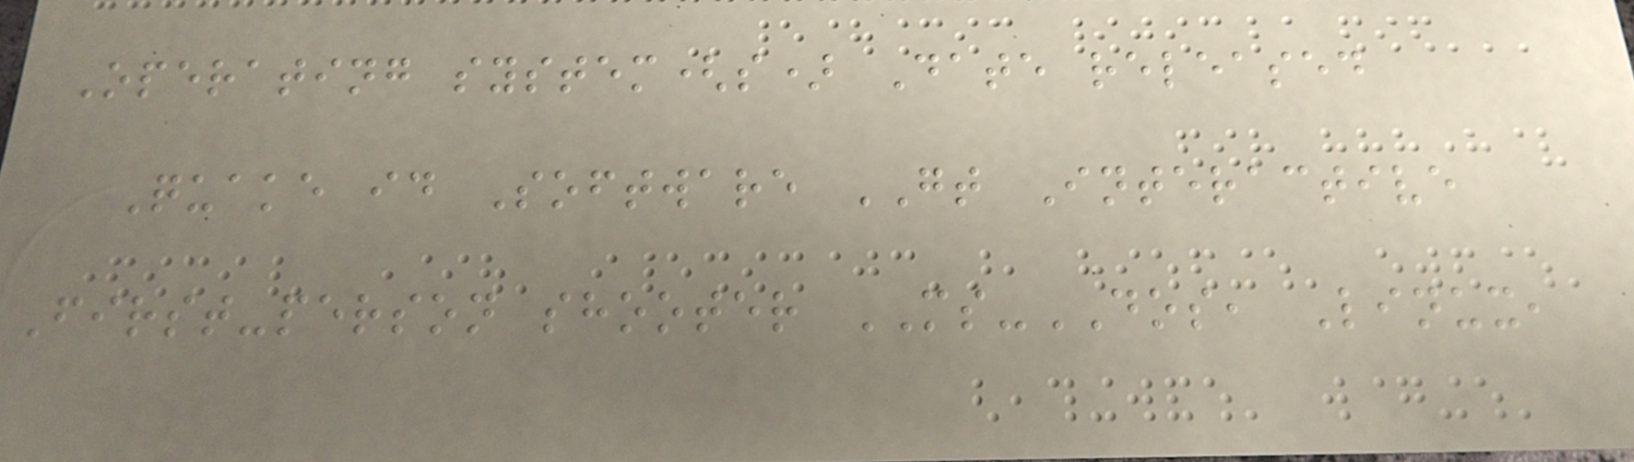Operating system(s) Date released
Quake id Software GT Interactive
First-person shooter MS-DOS, Linux,
